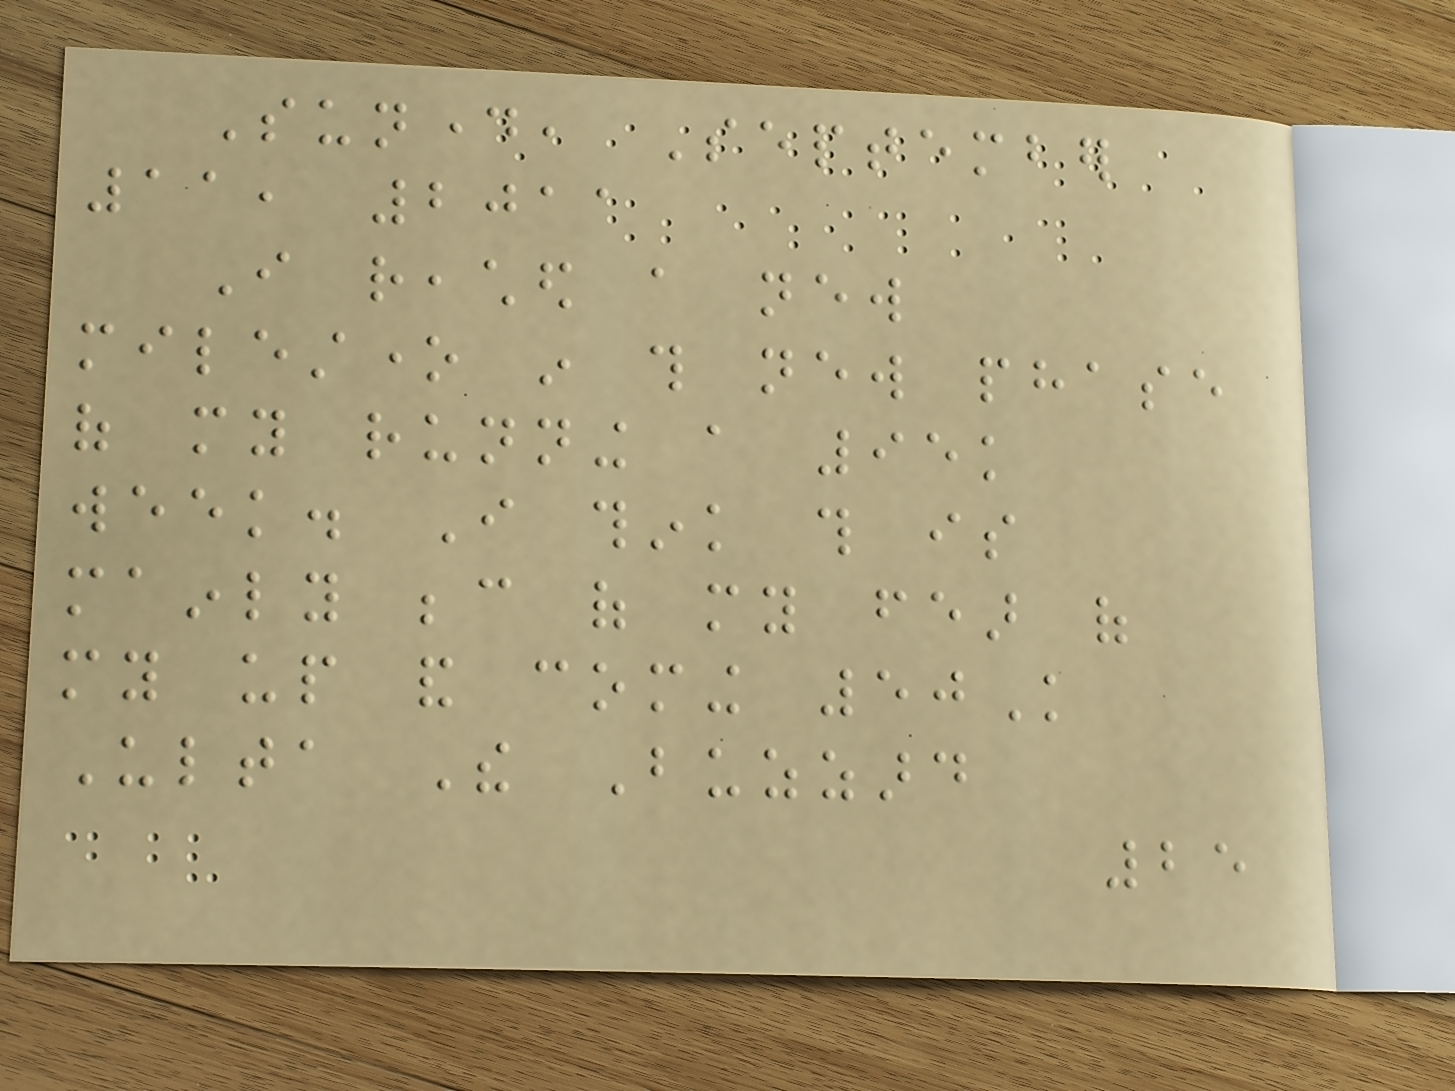Sunday, September
11, 2011
I reached a new
milestone in this new phase
of my running a 95k
week. I think this is
mainly because of my fear of
my up and coming 50K
Ulta The Buzzard
25
